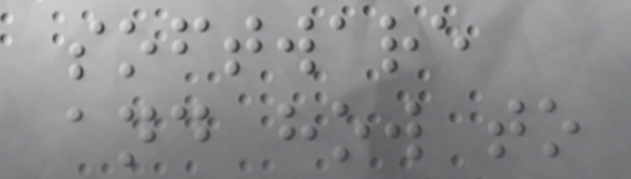software
and how to
